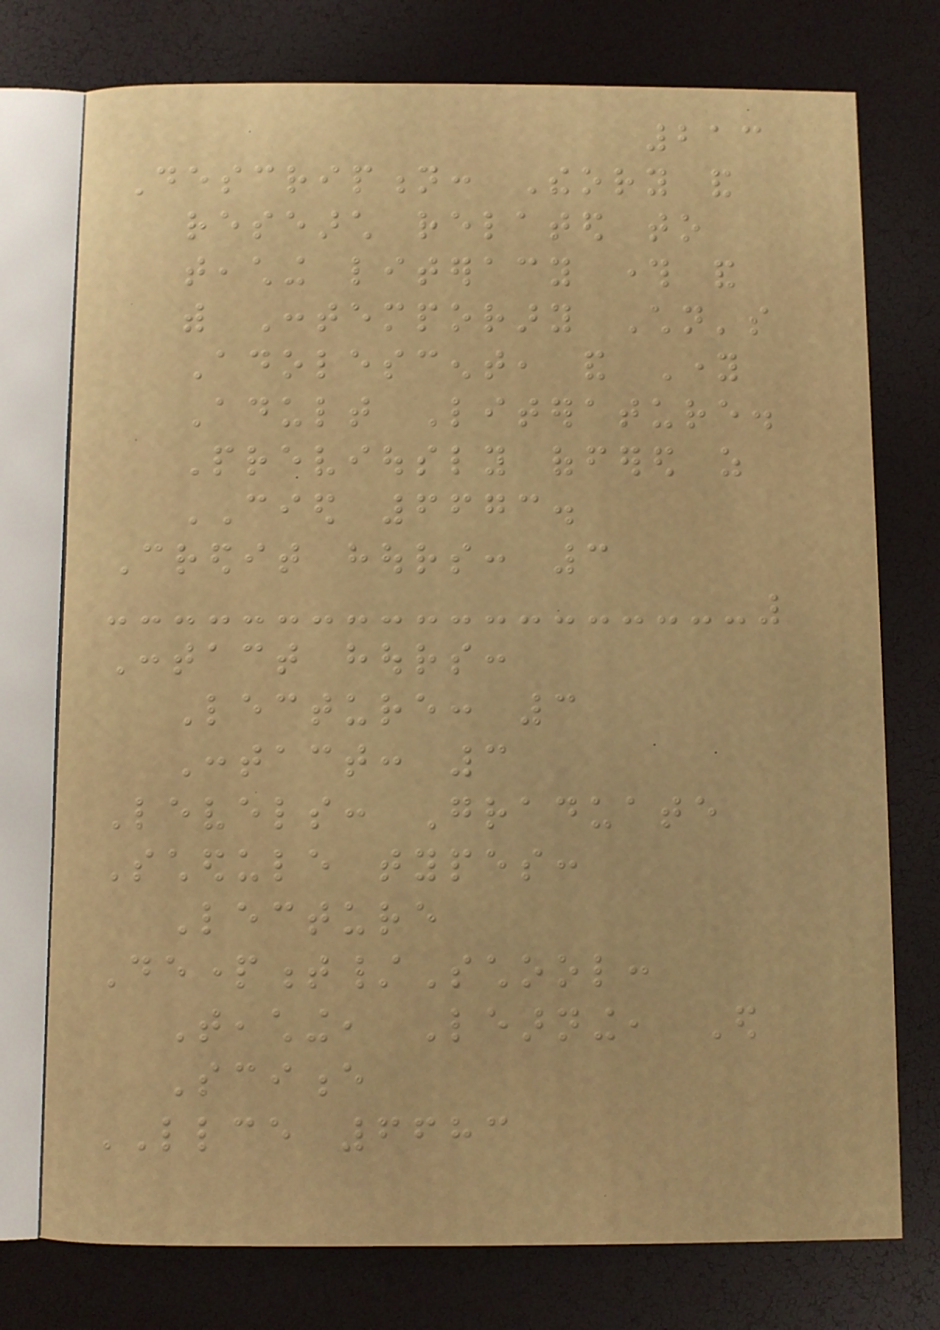213
Description: Theory and
research related to
teaching literacy through and
with Contemporary Children's
Adolescent, and Young
Adult Literature.
Previously offered as
CIED 6673.
Credit hours: 3
Contact hours:
Lecture: 3
Contact: 3
Levels: Graduate
Schedule types:
Lecture
Department/School:
Teaching, Learning, Ed
Science
LLCE 6683
